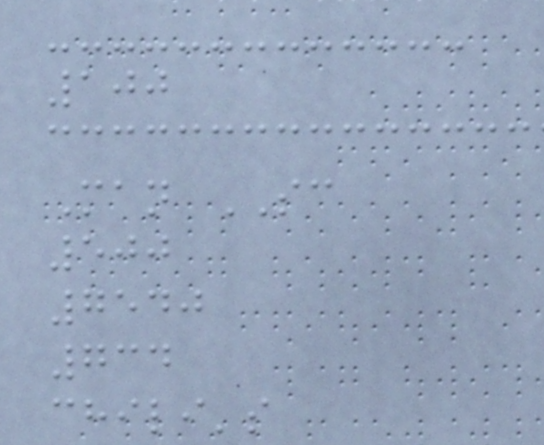100
Man SC
500
7540
734
chili's
